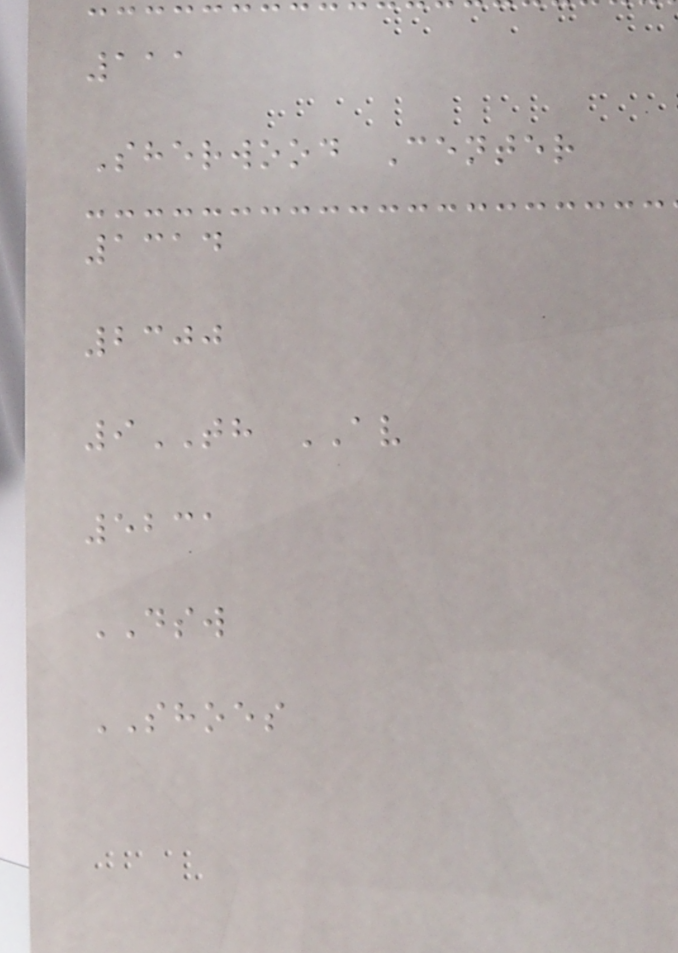111
Sherwood Center
1314
2300
9TH AV
5231
DSW
SHOES
